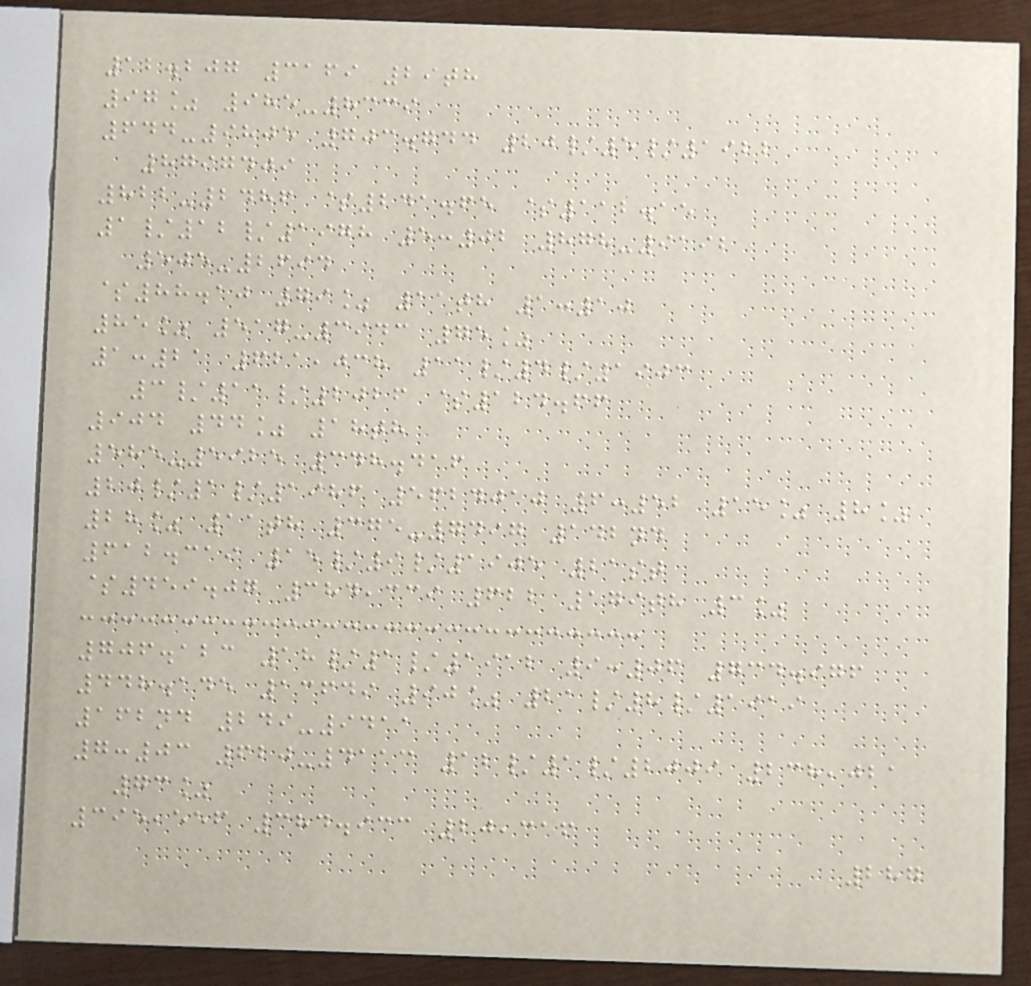12.207 3169 29th
97% 985-8339
644-9805 703.744 20/5/1922
8797409
822-2486 $241.65 $112.15
1/12/1978 5:02 878-9192
505-2694
$88.10 79% 11th 1:10
85% 517-3943 75%
1:21 621,038 11/4/1903
3/11/2026 $124.66
904 44% 18th
585-5925 348.416
20/1/1986 5624010 6:52 15% 8%
28% 11th 375-7497 142nd
612.319 15/9/1905 21st
$459.07 384,339 622 179th 3%
706.123 18/1/1912 9:06 734.976
448.145 13649 90% 21/8/1919
162nd 249-9411
7:03 620-4113 12/1/2009 238,021
73%
395,556 384.933 20,316
287
